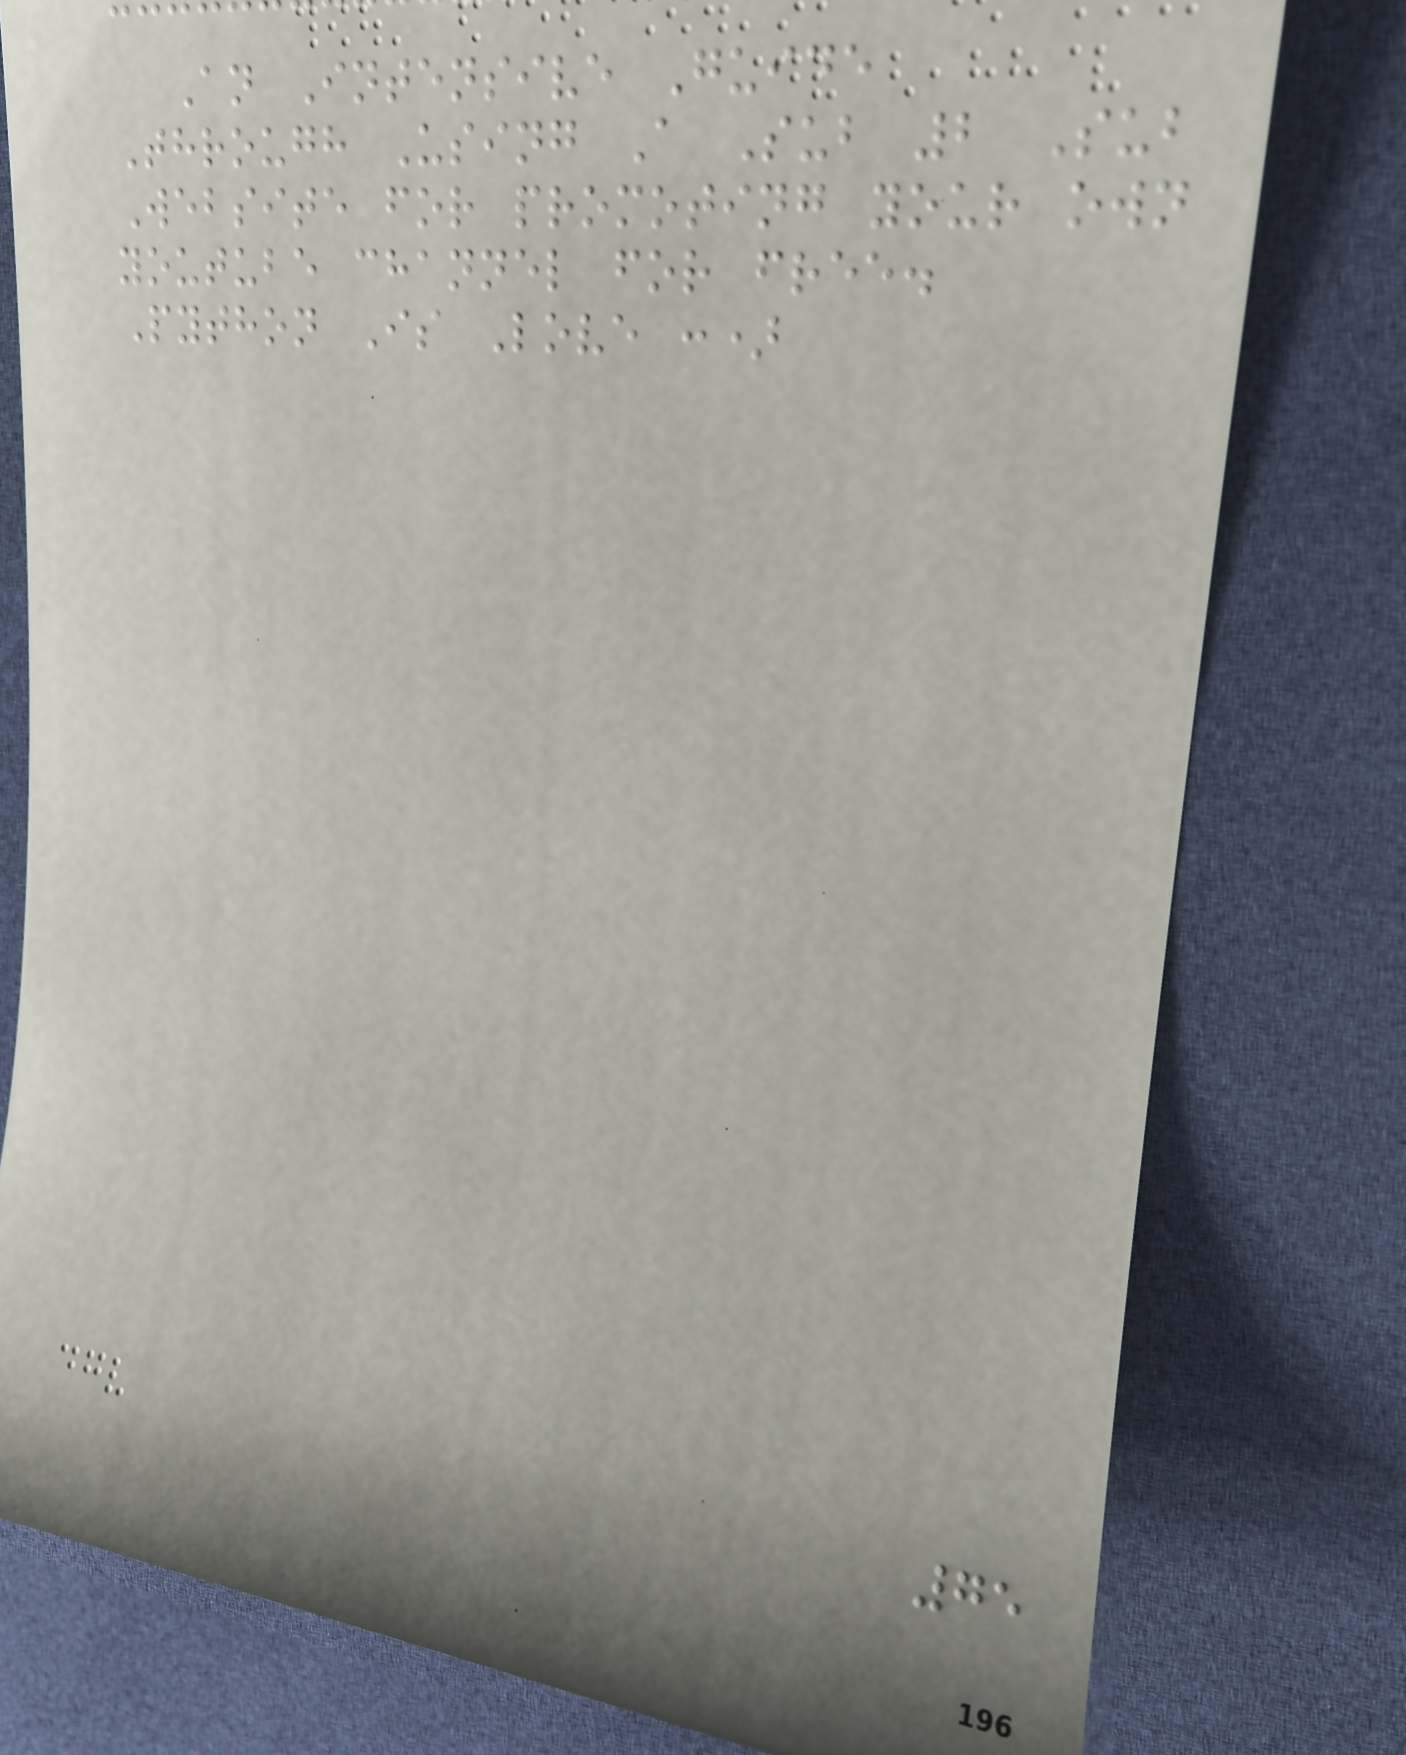An Intensive Guide
Through Using A Sub 2 Sub
Website for promoting your own
youtube channel for free.
Python Is Love :)
75
